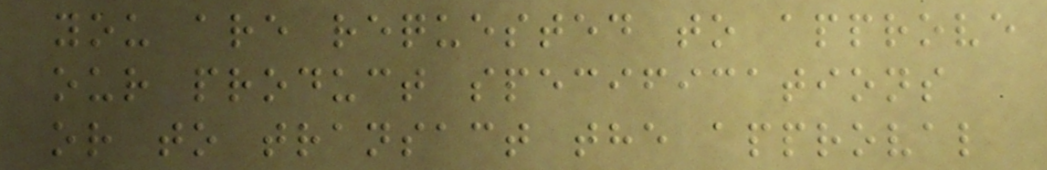you are requested to approve
our product specifications
or to transact the approval
